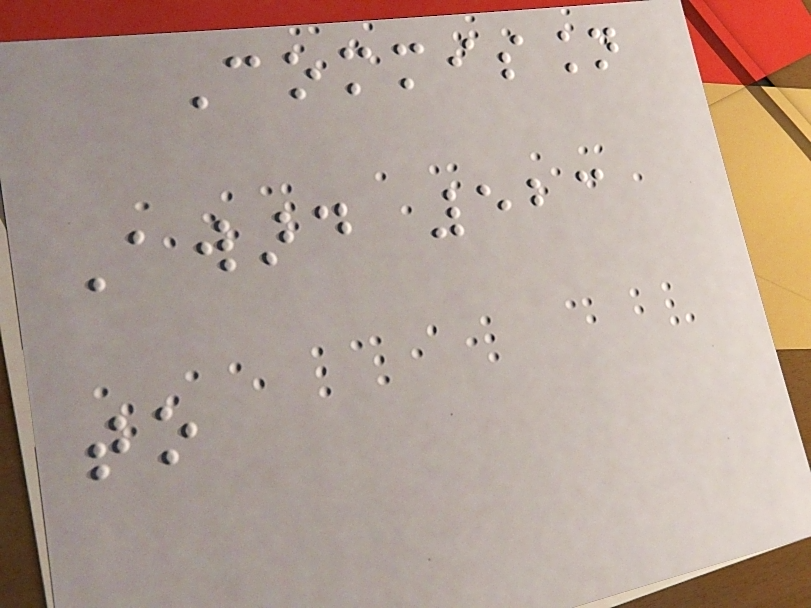Commission
Award 523
to
